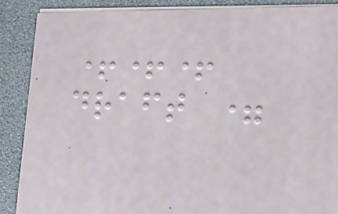+++
draft =
